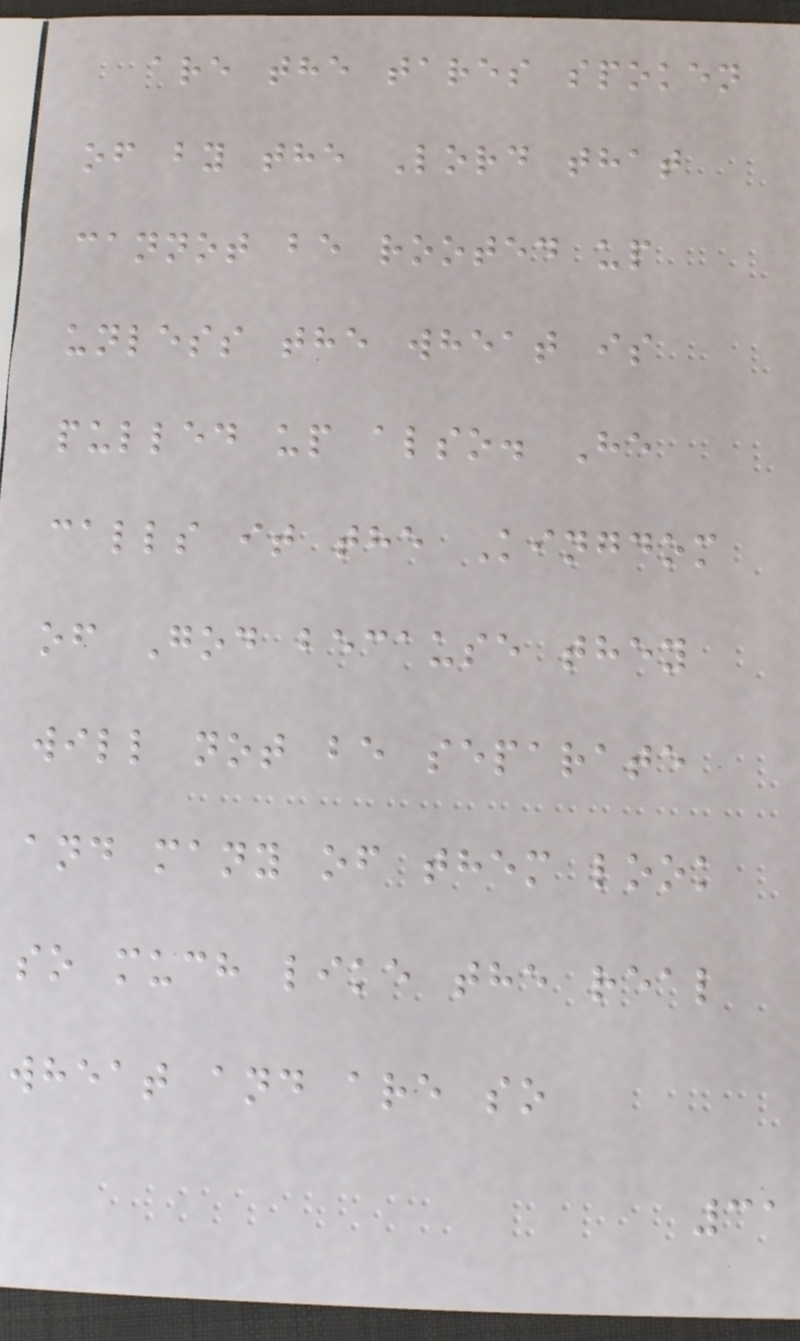are the tares spoken
of by the Lord that
cannot be rooted up
unless the wheat is
pulled up also. He
calls it the Kingdom
of God because they
will not be separate
and many of them look
so much like the real
wheat and are so
31
